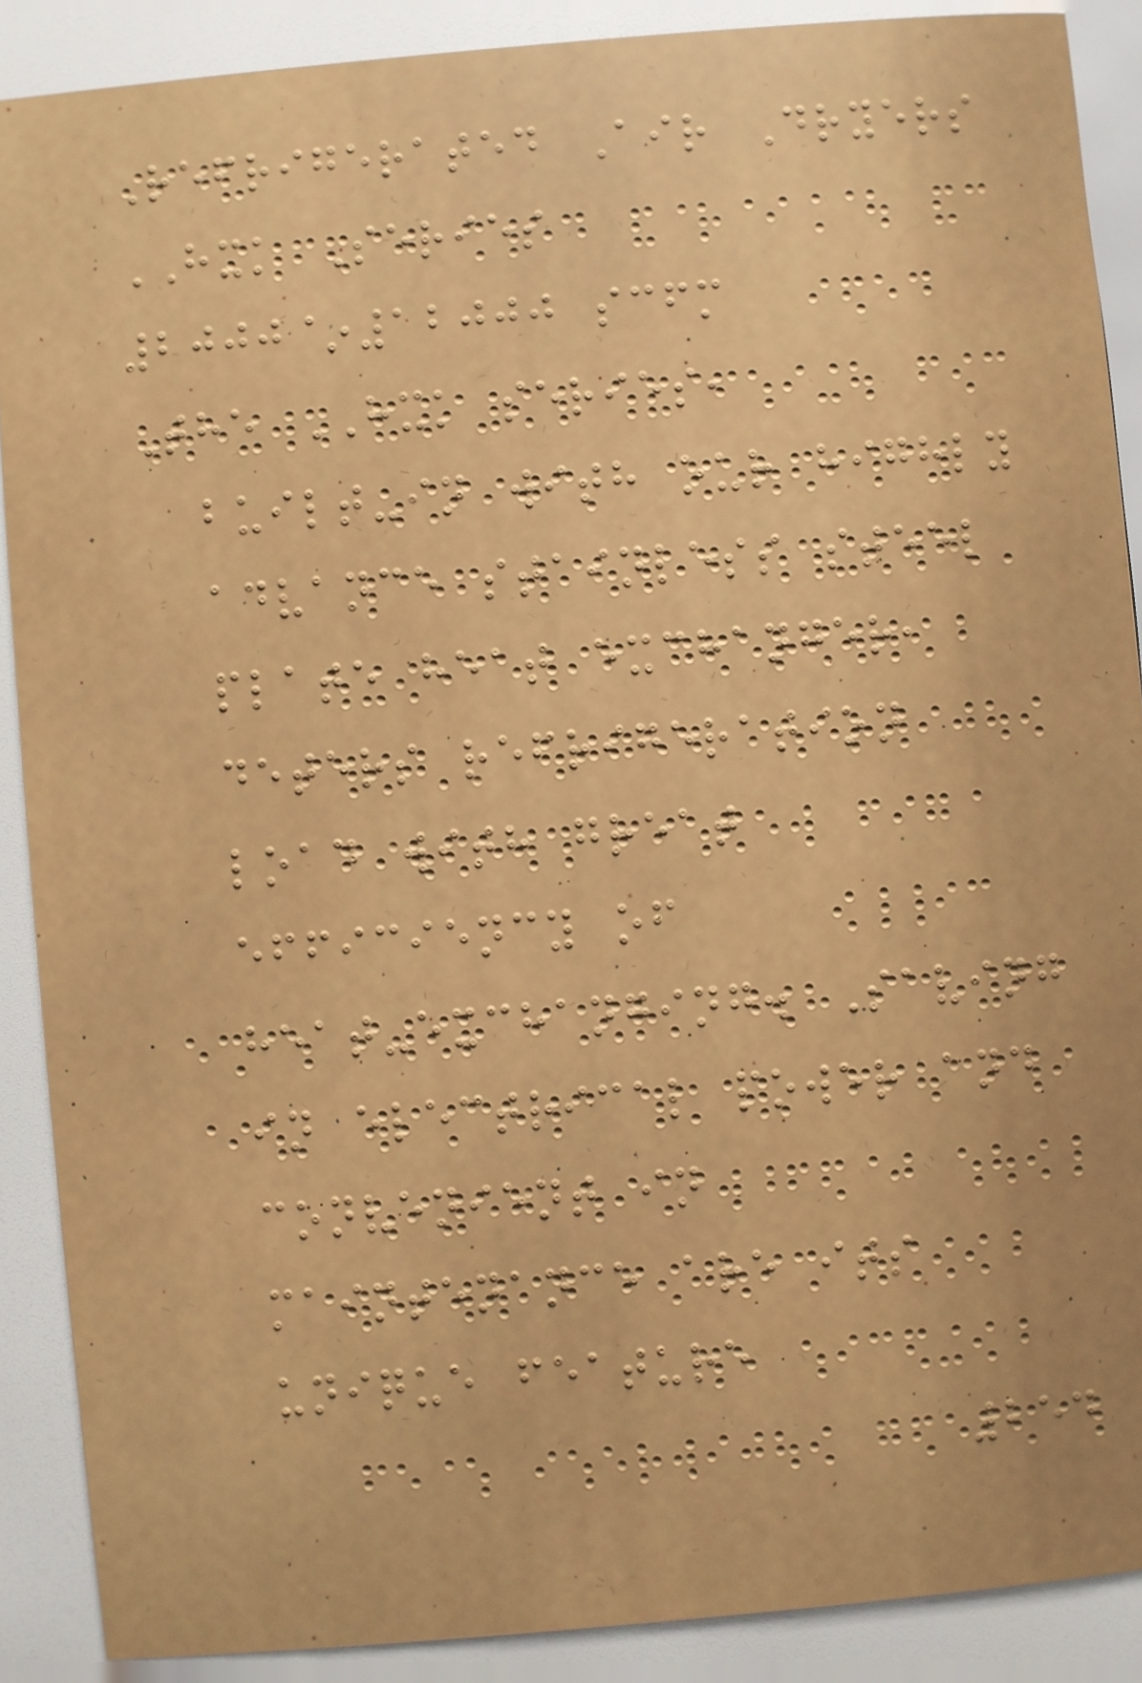Refrigerated Air Dryers
HXK Series
2000~12000 scfm
The HXK series,
built-in with our highly
advance stainless steel
plate heat exchanger,
deters refrigeration
load with great
efficiency of
heat-exchanging. Saving
in electrical power and
convenient in
maintenance are its
unique feature
254
